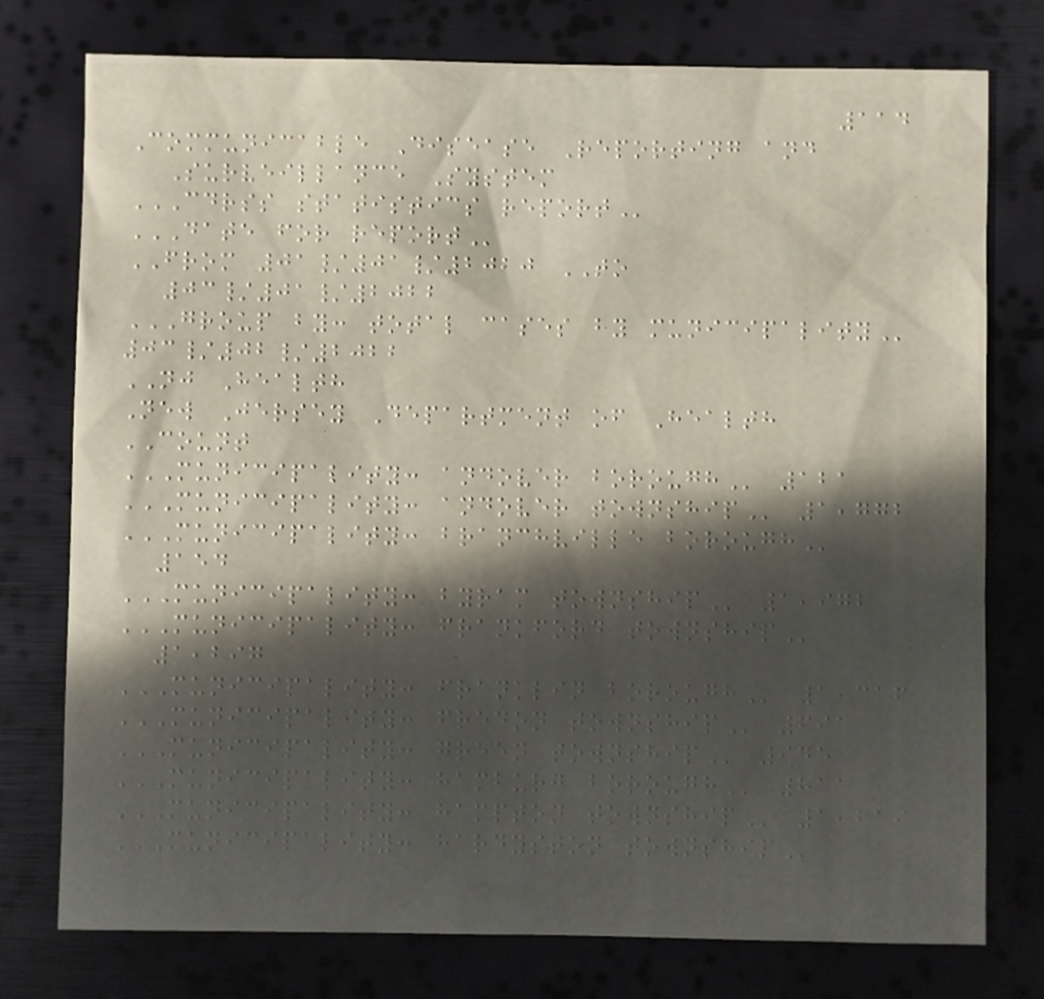114
Communicable Disease Reporting and
Surveillance System
CDRSS STATISTICS REPORT
DATE FOR REPORT
FROM 01/01/2020 TO
03/01/2022
GROUP BY: TOTAL CASES BY MUNICIPALITY
03/02/2022
NJ Health
New Jersey Department of Health
COUNT
MUNICIPALITY: ANDOVER BOROUGH 121
MUNICIPALITY: ANDOVER TOWNSHIP 1,772
MUNICIPALITY: BRANCHVILLE BOROUGH
154
MUNICIPALITY: BYRAM TOWNSHIP 1,972
MUNICIPALITY: FRANKFORD TOWNSHIP
1,297
MUNICIPALITY: FRANKLIN BOROUGH 1,316
MUNICIPALITY: FREDON TOWNSHIP 691
MUNICIPALITY: GREEN TOWNSHIP 945
MUNICIPALITY: HAMBURG BOROUGH 811
MUNICIPALITY: HAMPTON TOWNSHIP 1,219
MUNICIPALITY: HARDYSTON TOWNSHIP
